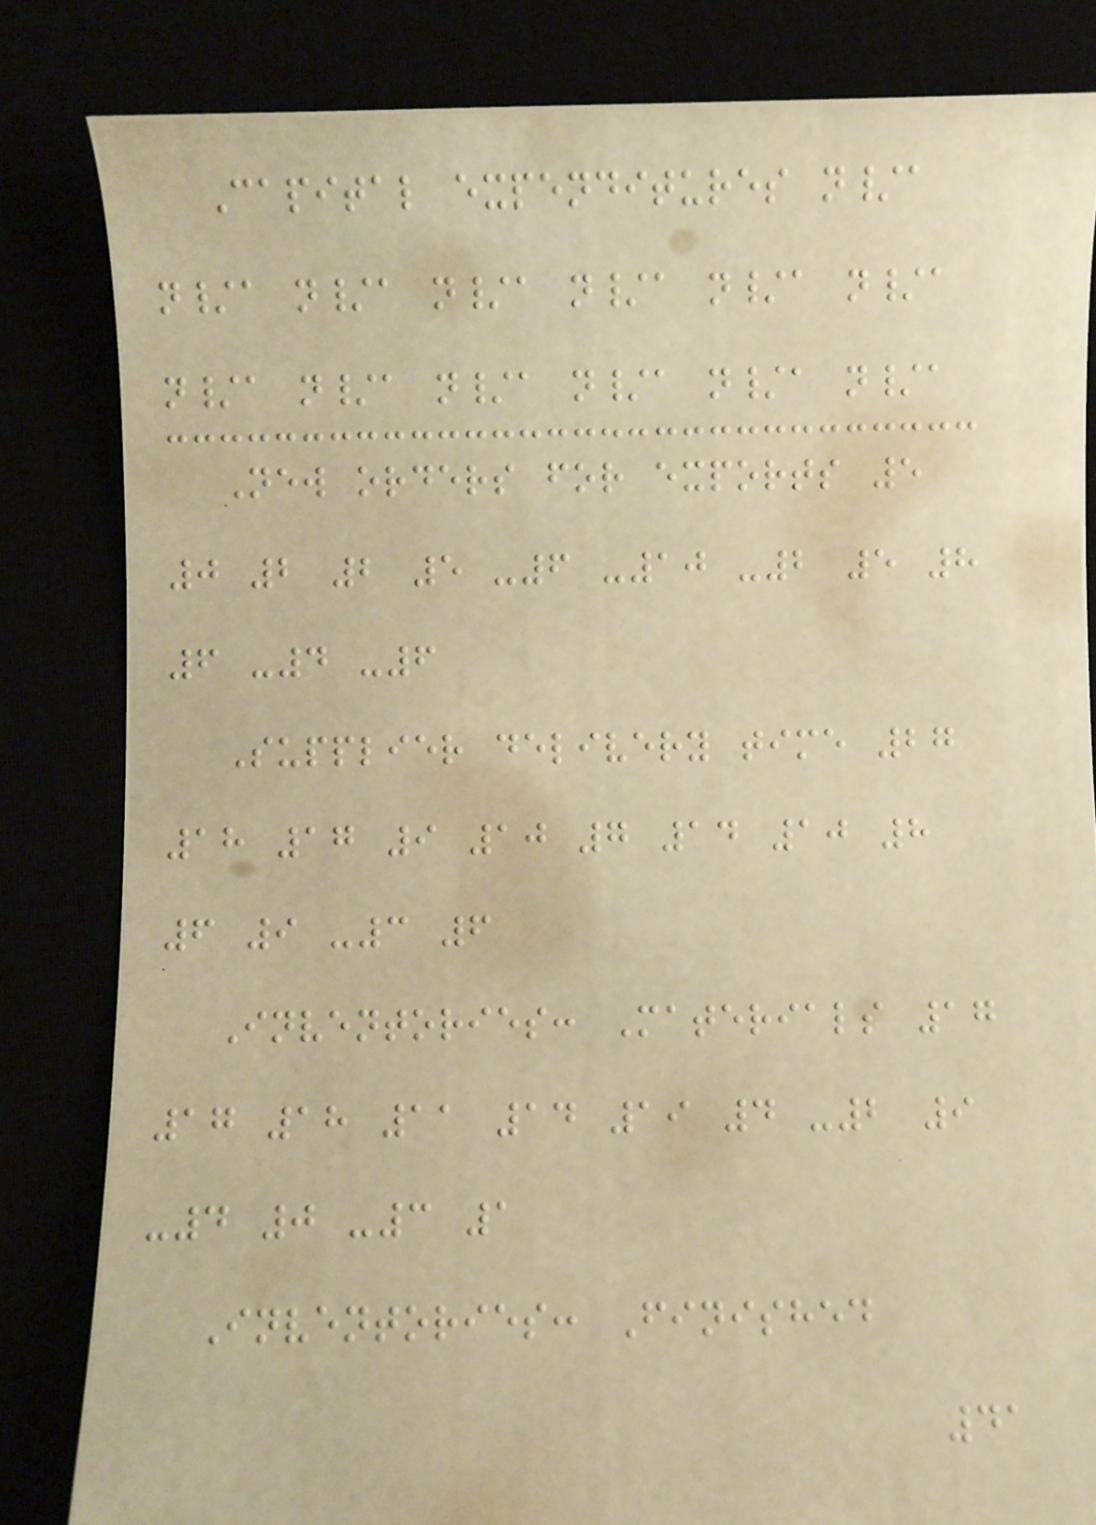Capital expenditures n/a
n/a n/a n/a n/a n/a n/a
n/a n/a n/a n/a n/a n/a
New orders for exports 5
0 2 2 5 -6 -10 -2 5 8
6 -4 -6
Supplier delivery time 27
18 17 9 10 7 14 10 8
6 9 -3 6
Inventories: Materials 17
17 18 11 14 19 4 -2 9
-4 0 -3 1
Inventories: Finished
41
